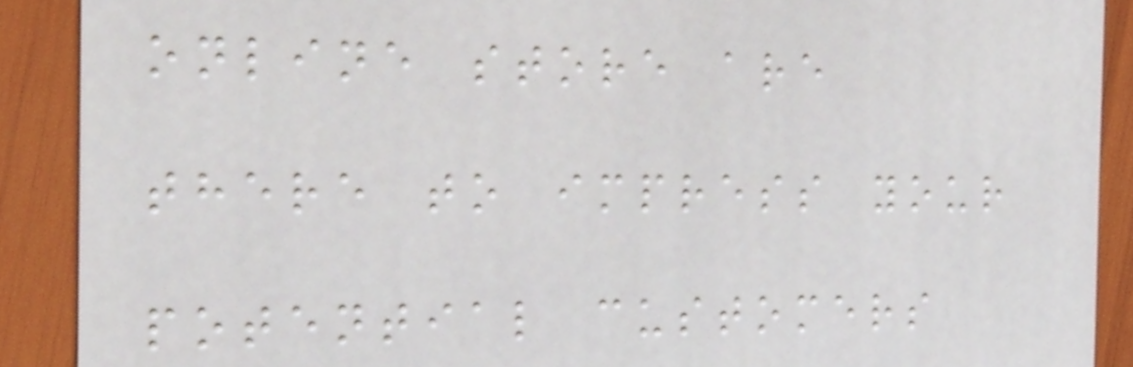online store are
there to impress your
potential customers
